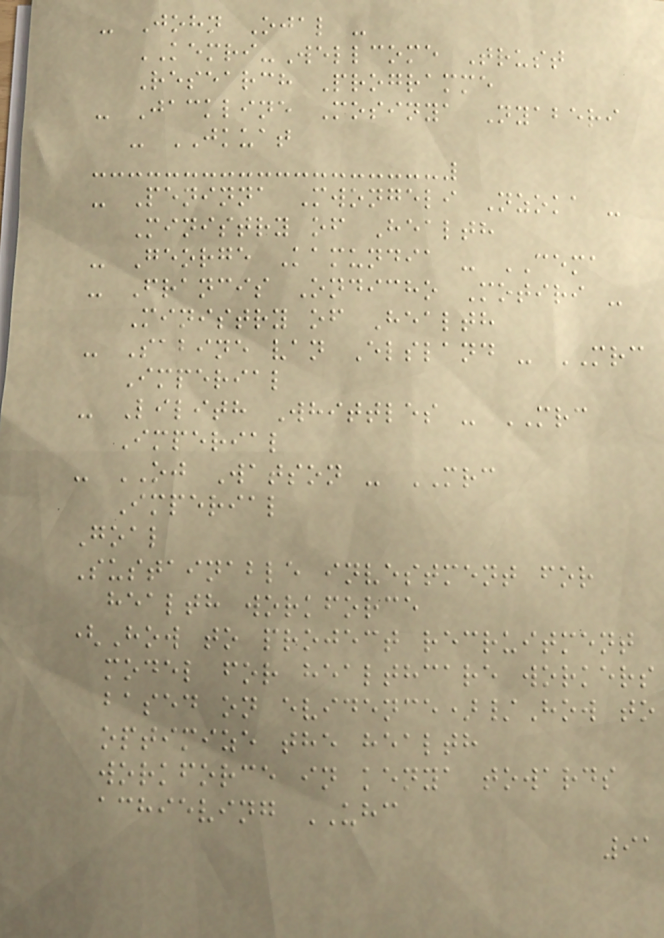- John Ojal -
KEMRI-Wellcome Trust
Research Programme
- Jackline Mosinya Nyaberi
- JKUAT
- Peninna Mwongeli Nzoka -
Ministry of Health
- George Kamundia - CEMA
- Francis Ondicho Motiri -
Ministry of Health
- Sabine van Elsland - MRC
Imperial
- Lilith Whittles - MRC
Imperial
- OJ Watson - MRC
Imperial
Goal
Sustainable investment for
health workforce
(How to project recruitment
model for healthcare workers
based on evidence)/How to
optimize the health
workforce in kenya towards
achieving UHC
91
